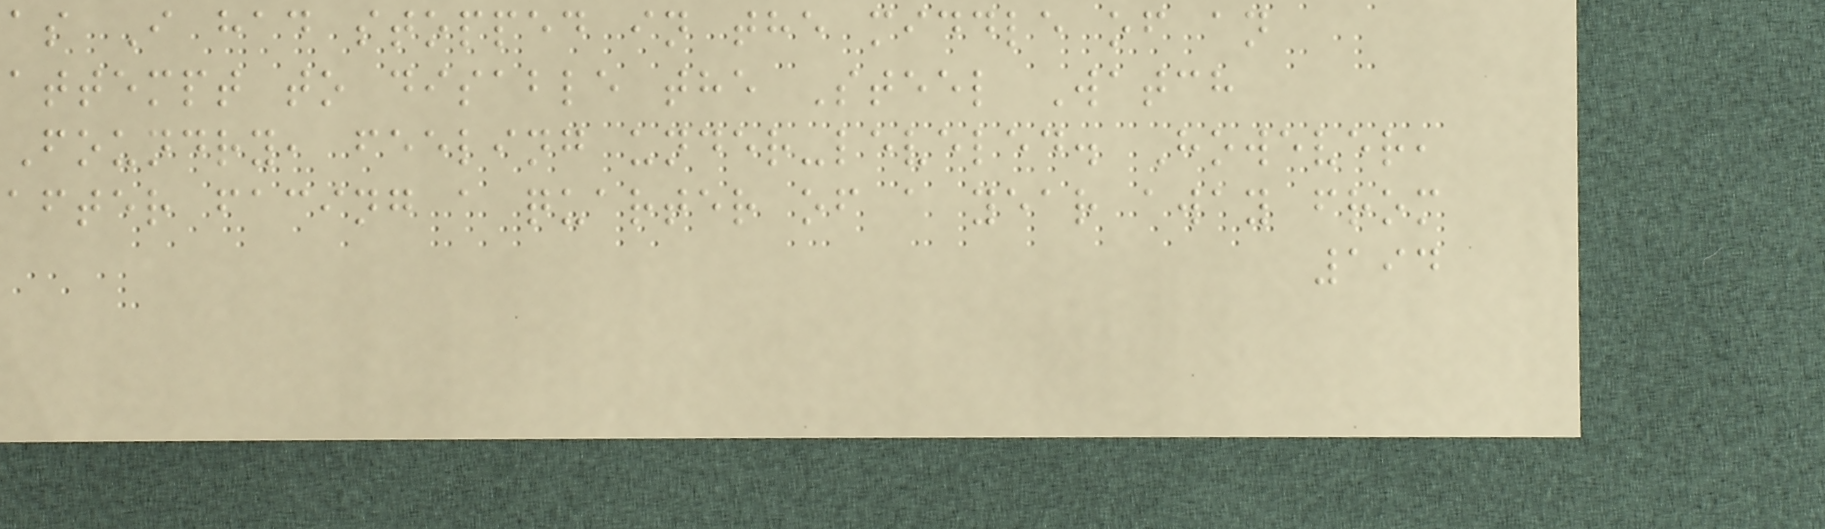as I had stopped in the middle of an
attempt to disable the Steel Watch
Foundry, feeling under-leveled. However,
after facing a quarter of a year away from
194
